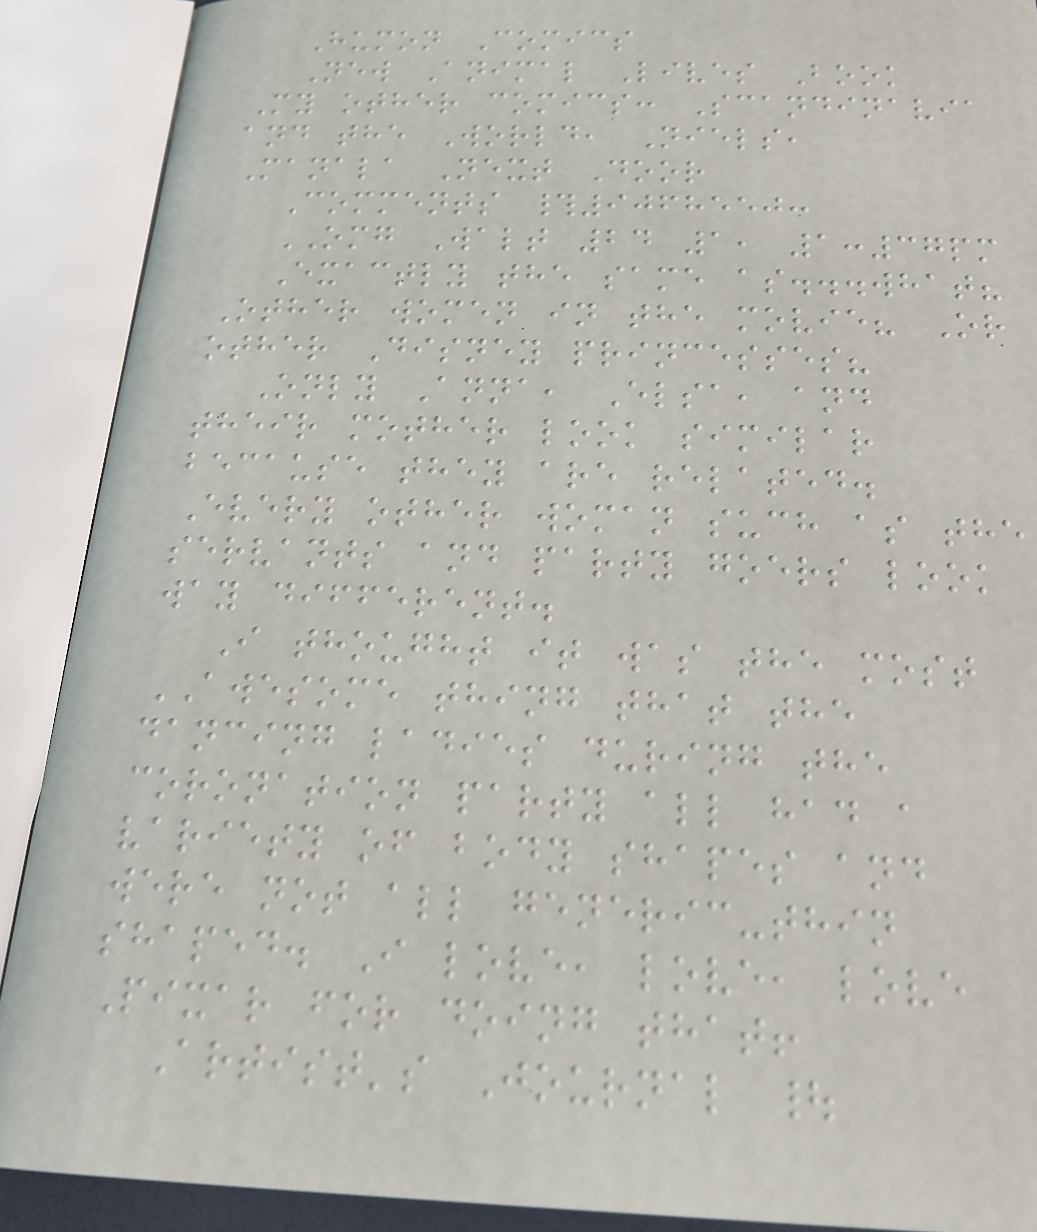Humon Comics
New Animal Lives Book
My other comics: Scandinavia
and the World, Niels,
Manala Next Door
Comments #9068550:
OMG Walt 24 1, 1:37pm
Exactly the same as...what?
Other women in the movie? Or
other Disney princesses?
Only Anna, Elsa, and
their mother look similar
because they are related.
Every other woman such as the
servants and party goers look
way different.
I thought it was the most
AWESOME thing that the
dancing ladies during the
coronation party all had a
variety of body shapes and
were not all generic-thin
shaped. I love, love, love
Pixar for doing that!
Artist's Journal |
